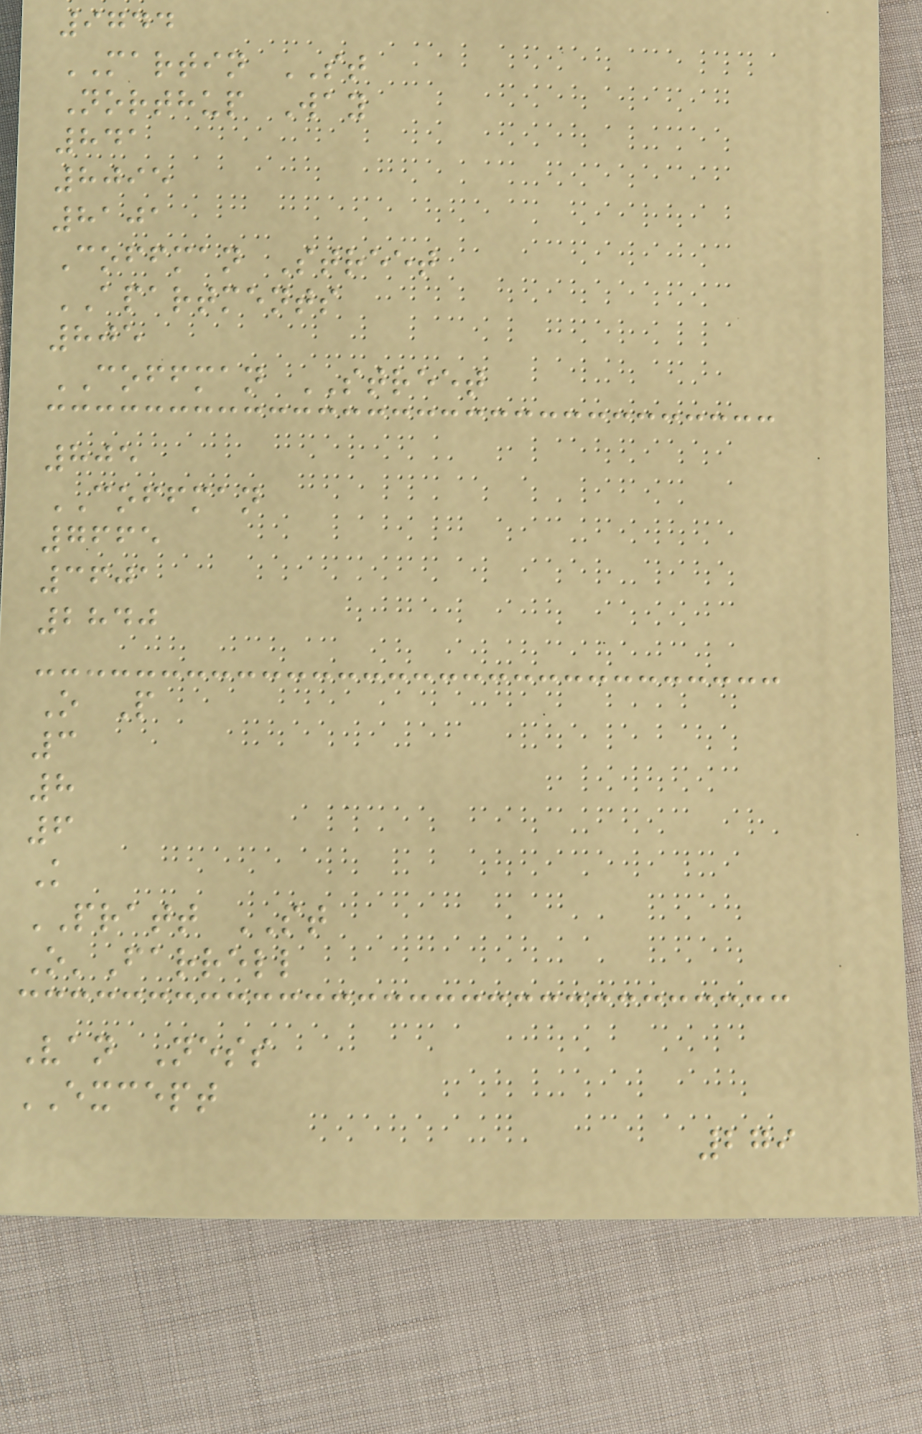9744
MARTIN ST
Northup Way
841
8095
8101
Coffman Street
APARTMENTS
805
COFFMAN STREET
805
COFFMAN
7665
3601
2840
O P
3
8
6
K
PRATT ST
O'Farrell
Van Ness
EXCEPT
279
